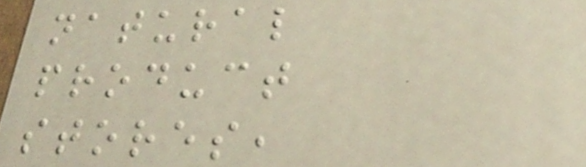natural
product
stores,
